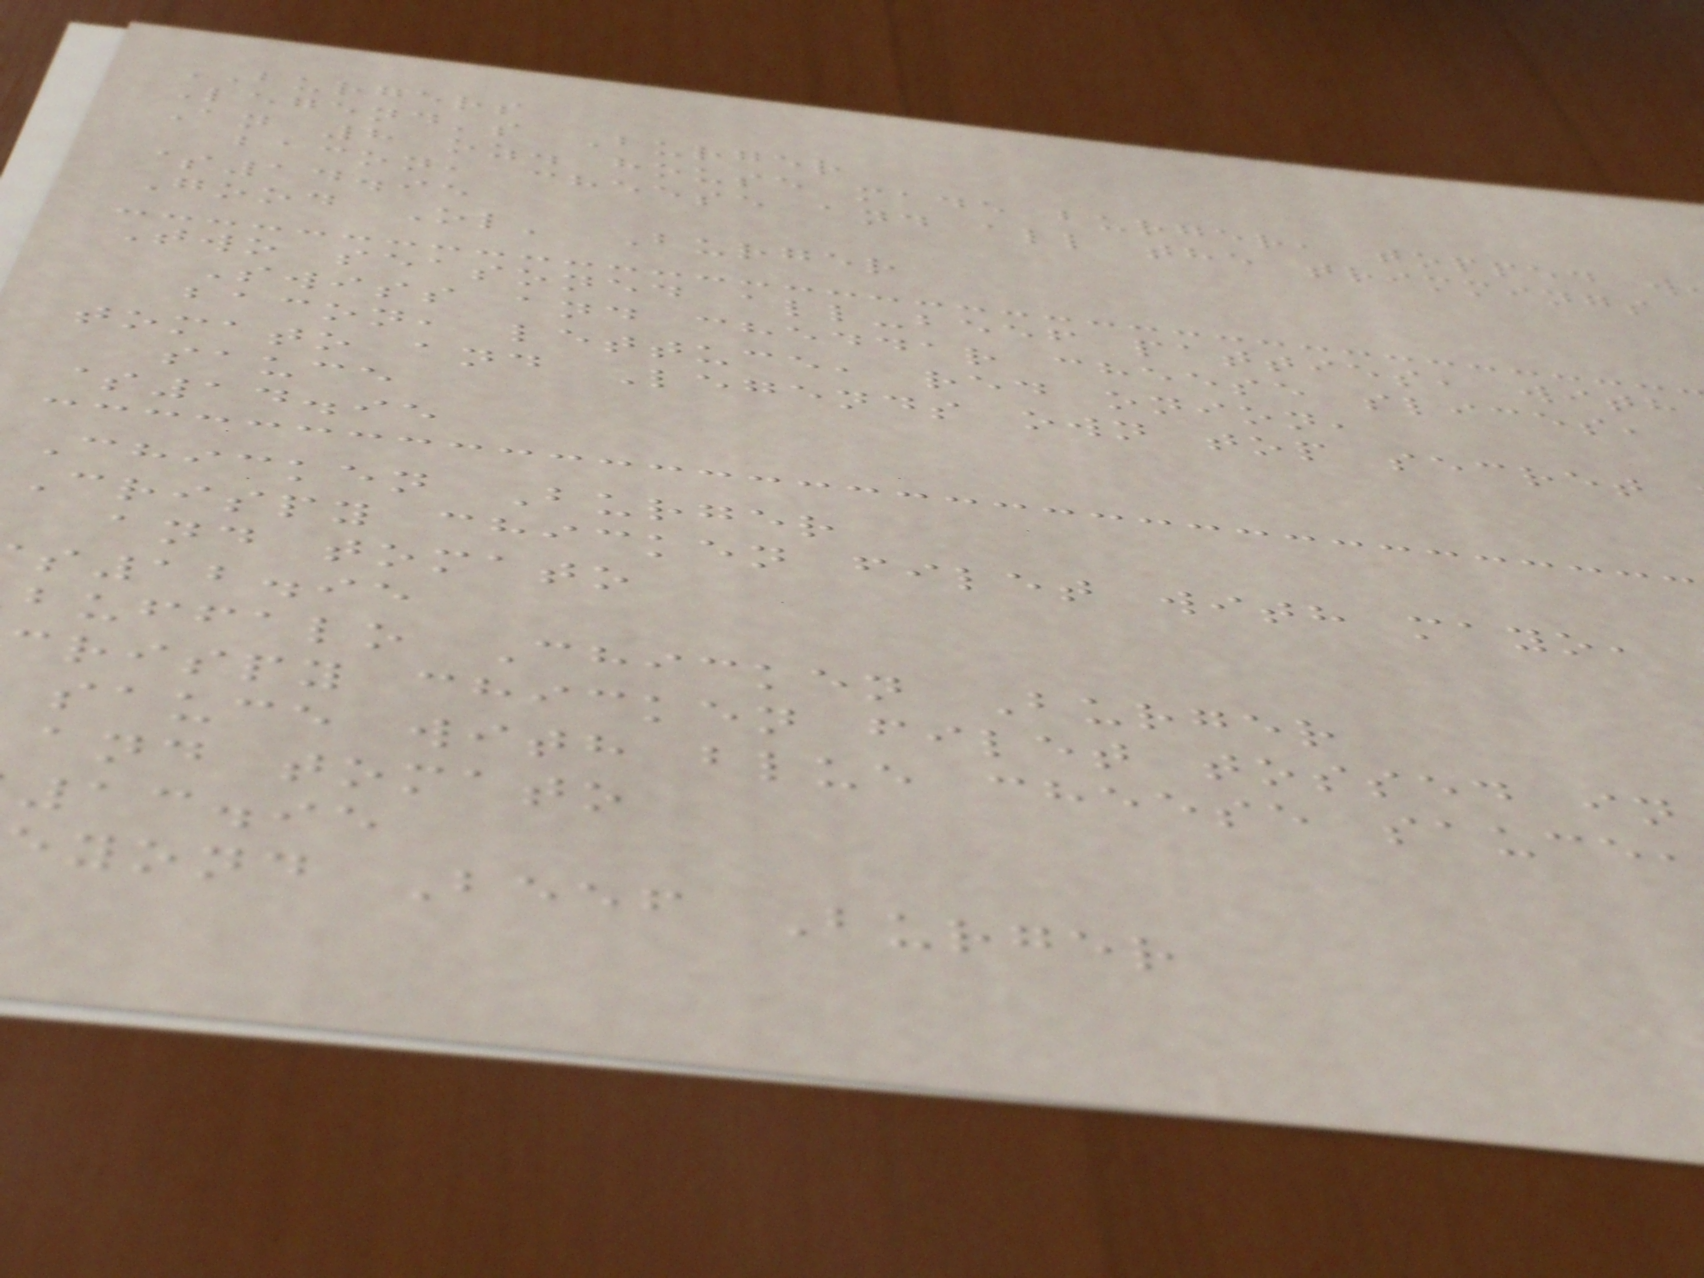BURGERS
Legend's Burger
An 8 oz. house made burger, topped w
bacon, cheese and all the trimmings
$14.95
Good Ol' Burger
Two seasoned all-beef patties, with
Swiss and cheddar cheese slices,
bacon, lettuce, red onion,
tomato and Legends own top secret
sauce
$14.95
Chicken Burger
Crispy chicken filet with mayo,
and tomato
12.95
buffalo Chicken Burger
crispy chicken filet tossed in
sauce with blue cheese sauce,
and tomato
13.95
eyond Beef Burger
